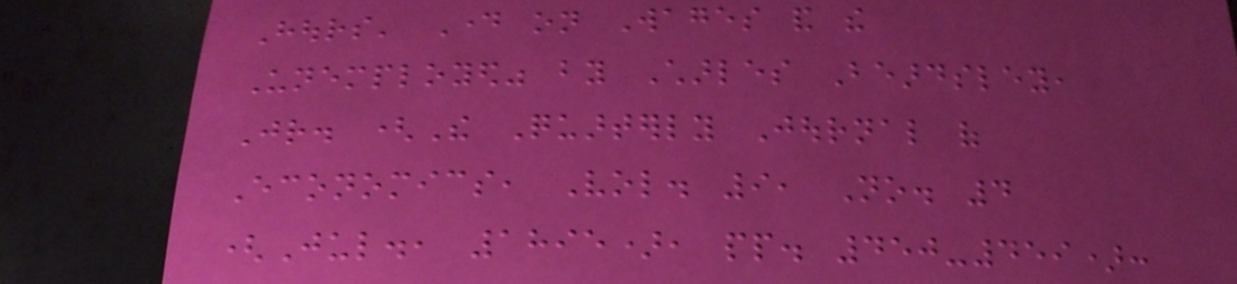Hours' Day on Wages and the
Unemployed" by Charles Beardsley,
Jr. (The Quarterly Journal of
Economics, Vol. 9, No. 4
(Jul., 1895), pp. 450-459):
